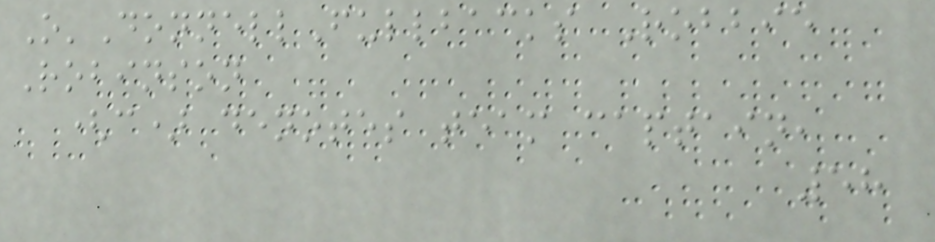O'DonnellFullbacks Robbie
Robinson
(c) denotes team captain,
58
